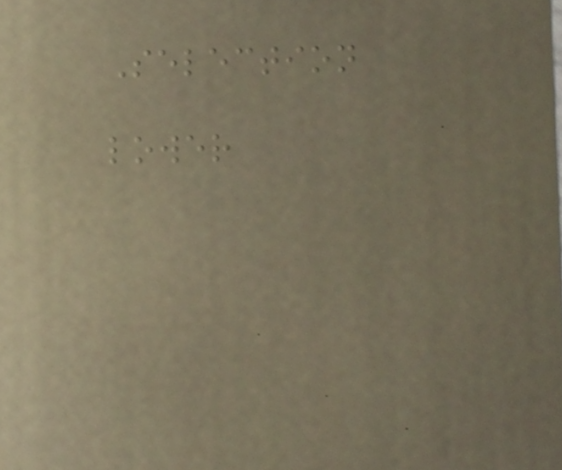Selection
lower
